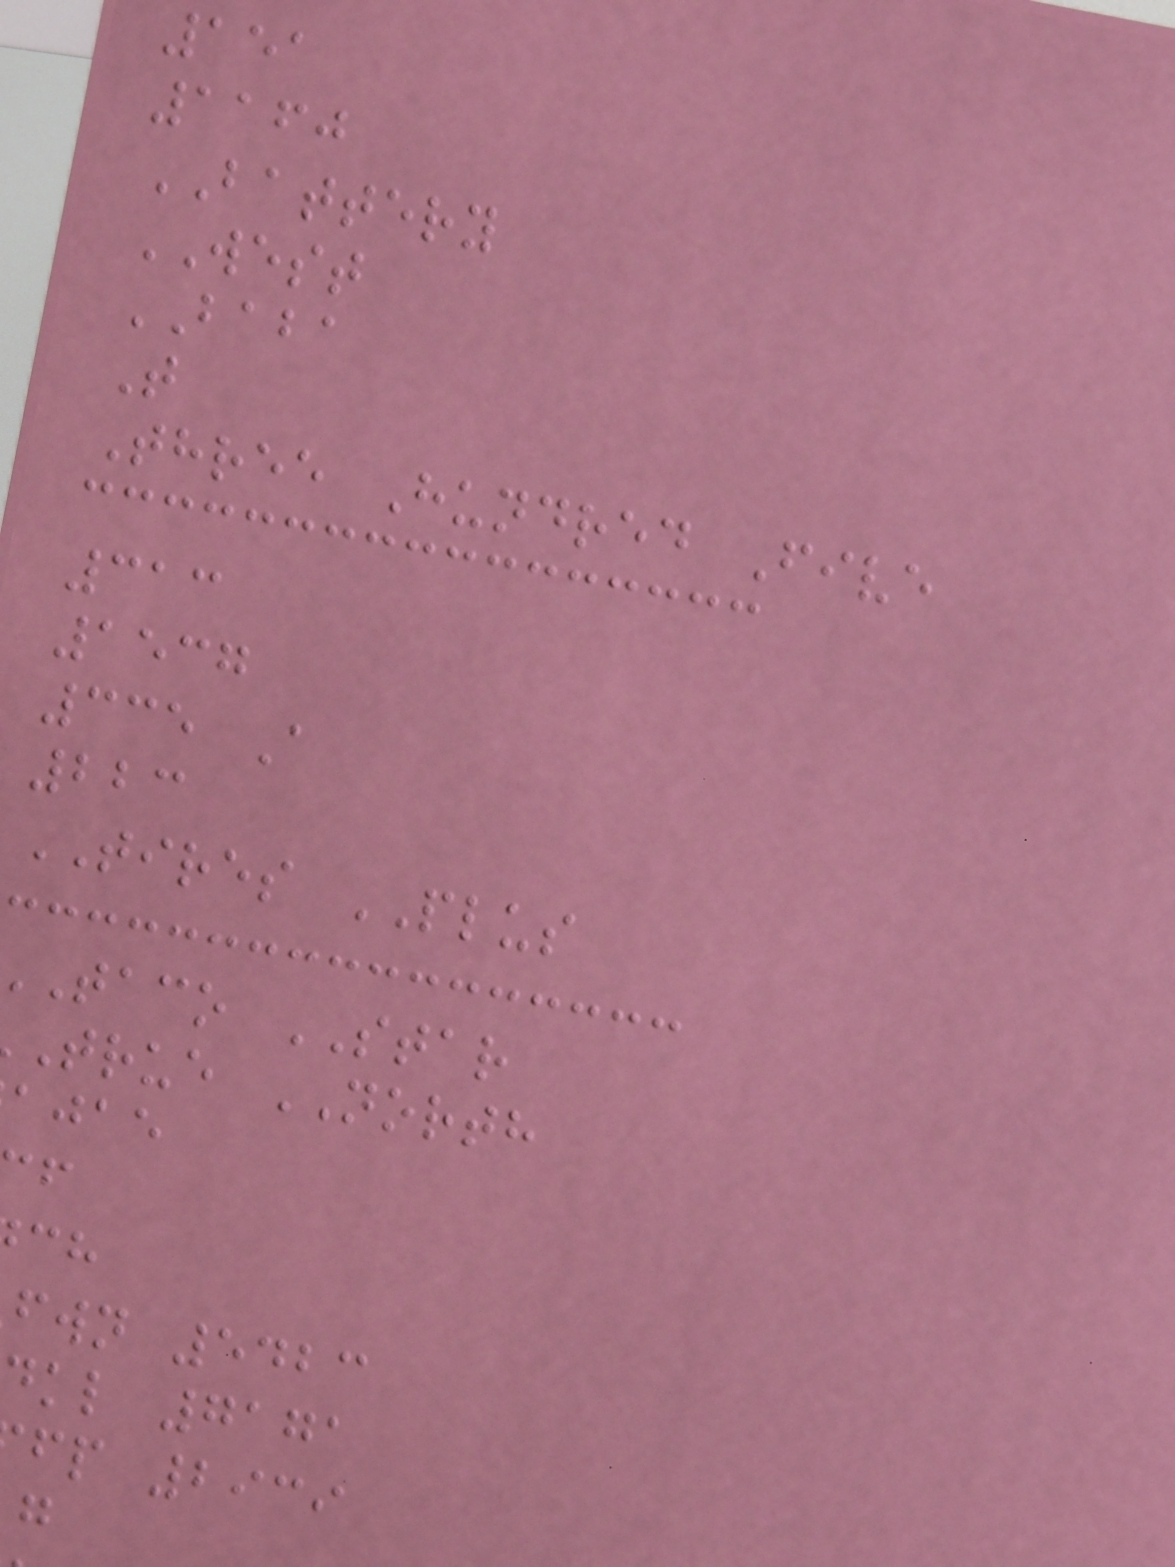151
1160
BATTERY
WEST
BABA
T
Three Hundred Five
313
1537
335 A
223
TIRES PLUS
taco STAR
true NORTH
ajae
fwn 5423
kl 7171
fp 2939
